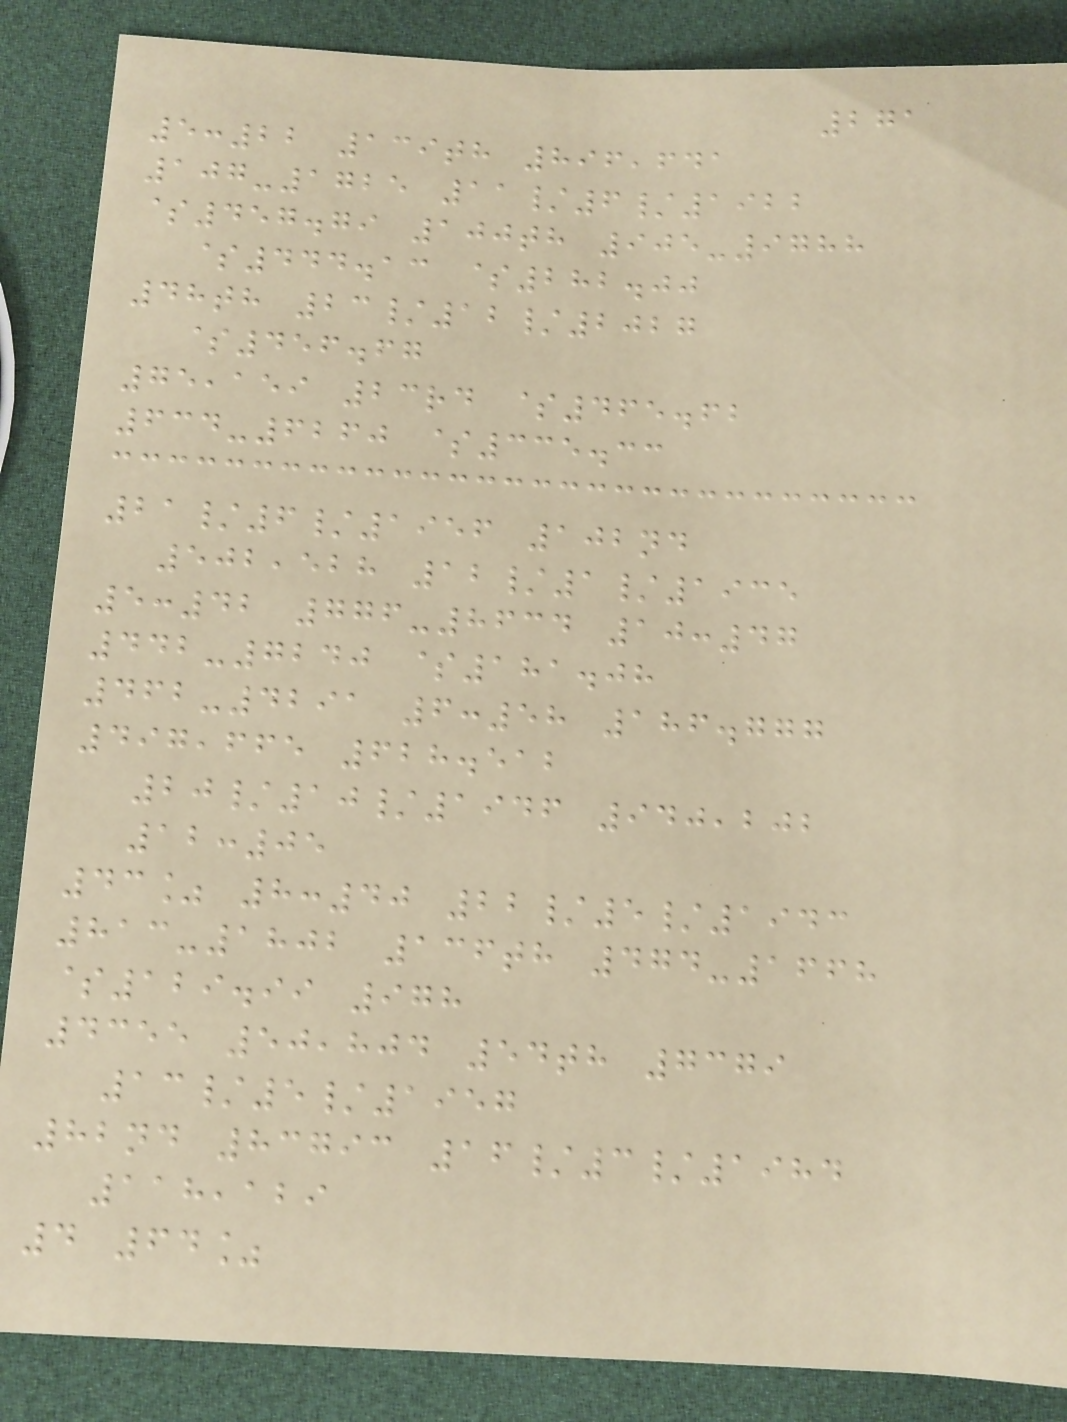271
5:22 139th 896,641
107-1725 11/6/1922
$457.79 100th 905-9788
$444.13 $282.00
48th 23/12/2027
$456.67
75,159 23rd $465.62
634-6260 $335.33
21/6/1956 102nd
502,528 12/1/1935
5:42 776-8634 10:47
442-7240 $181.08
462-4291 6:58 186.777
497,665 628.512
20/10/1946 940,202
12:05
43% 8:40 22/5/1943
813-1802 136th 474-1668
$129.99 978
4355 50,804 54th 7379
13/5/1957
82nd 83793 16/3/1984
118,129
4 64%
